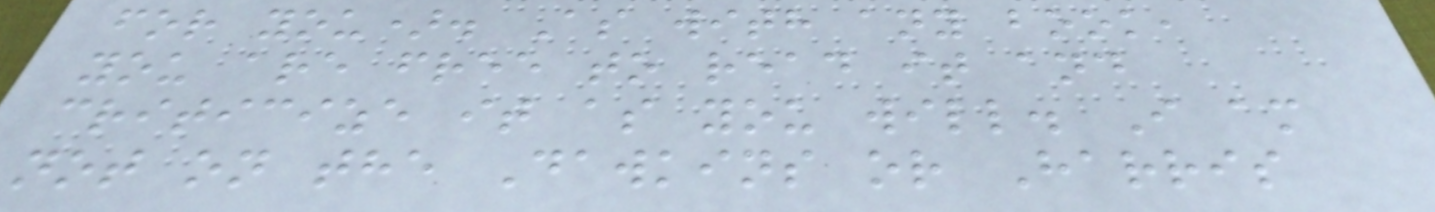for you). As with any book,
you are free to read it and
criticize it as you will. I am
not on the Dawkins or Harris
